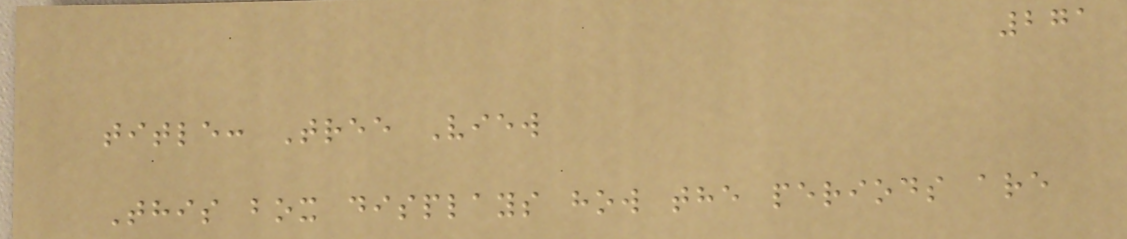271
title: Tree View
This box displays how the periods are
